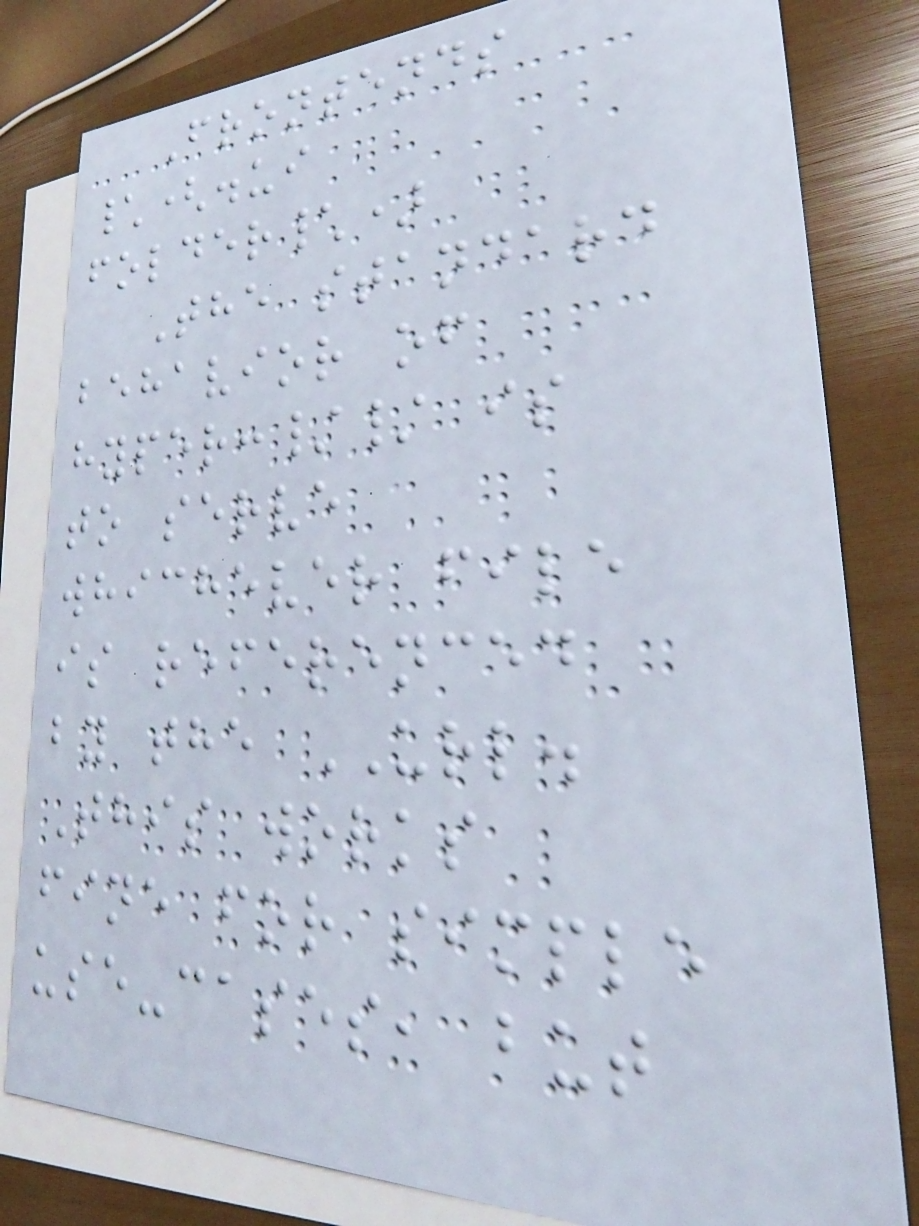Frontends
\(.ui
folder\)
The standard
behavior of
hyper:// is
to serve
whichever file
is referenced
by the URL.
This works
fine for simple
use-cases, but
